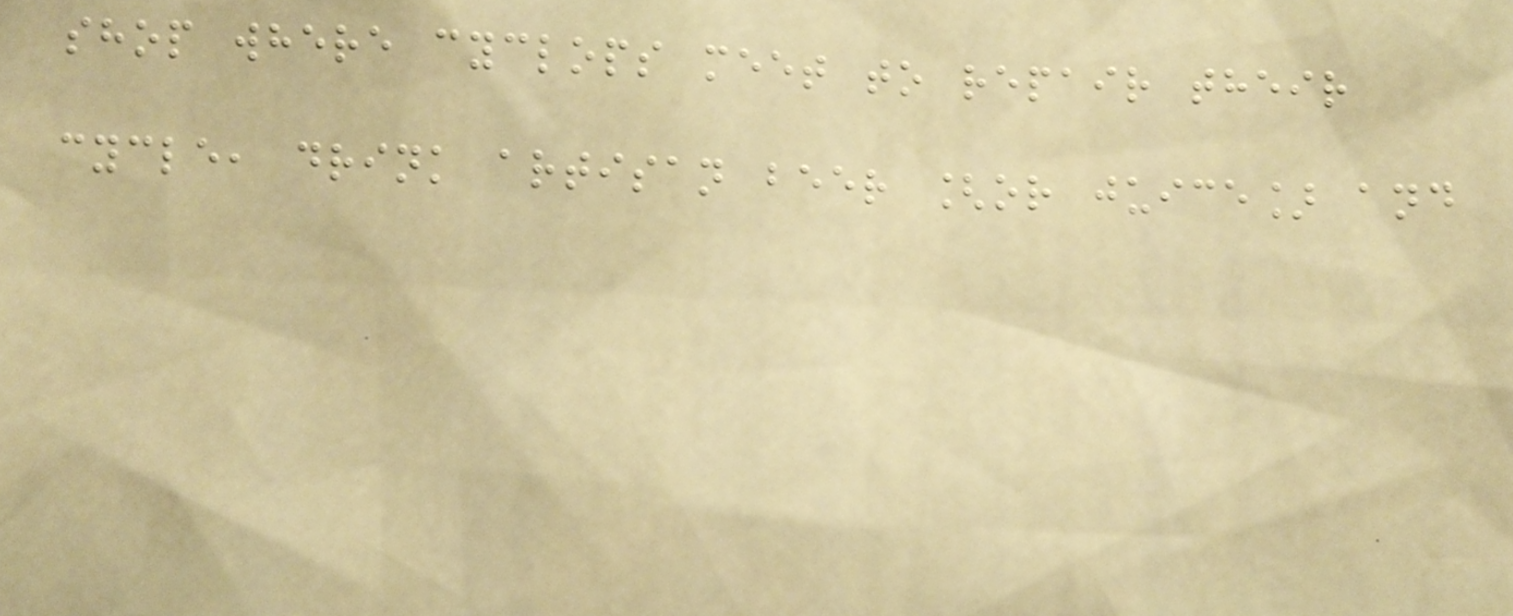shop where cyclops meet to repair their
cycle, drink artisan beer [or juice] and
